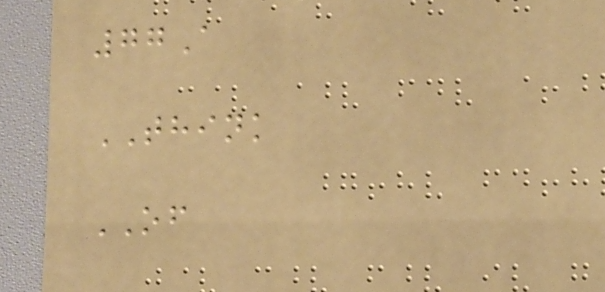77A
THINK
OF
